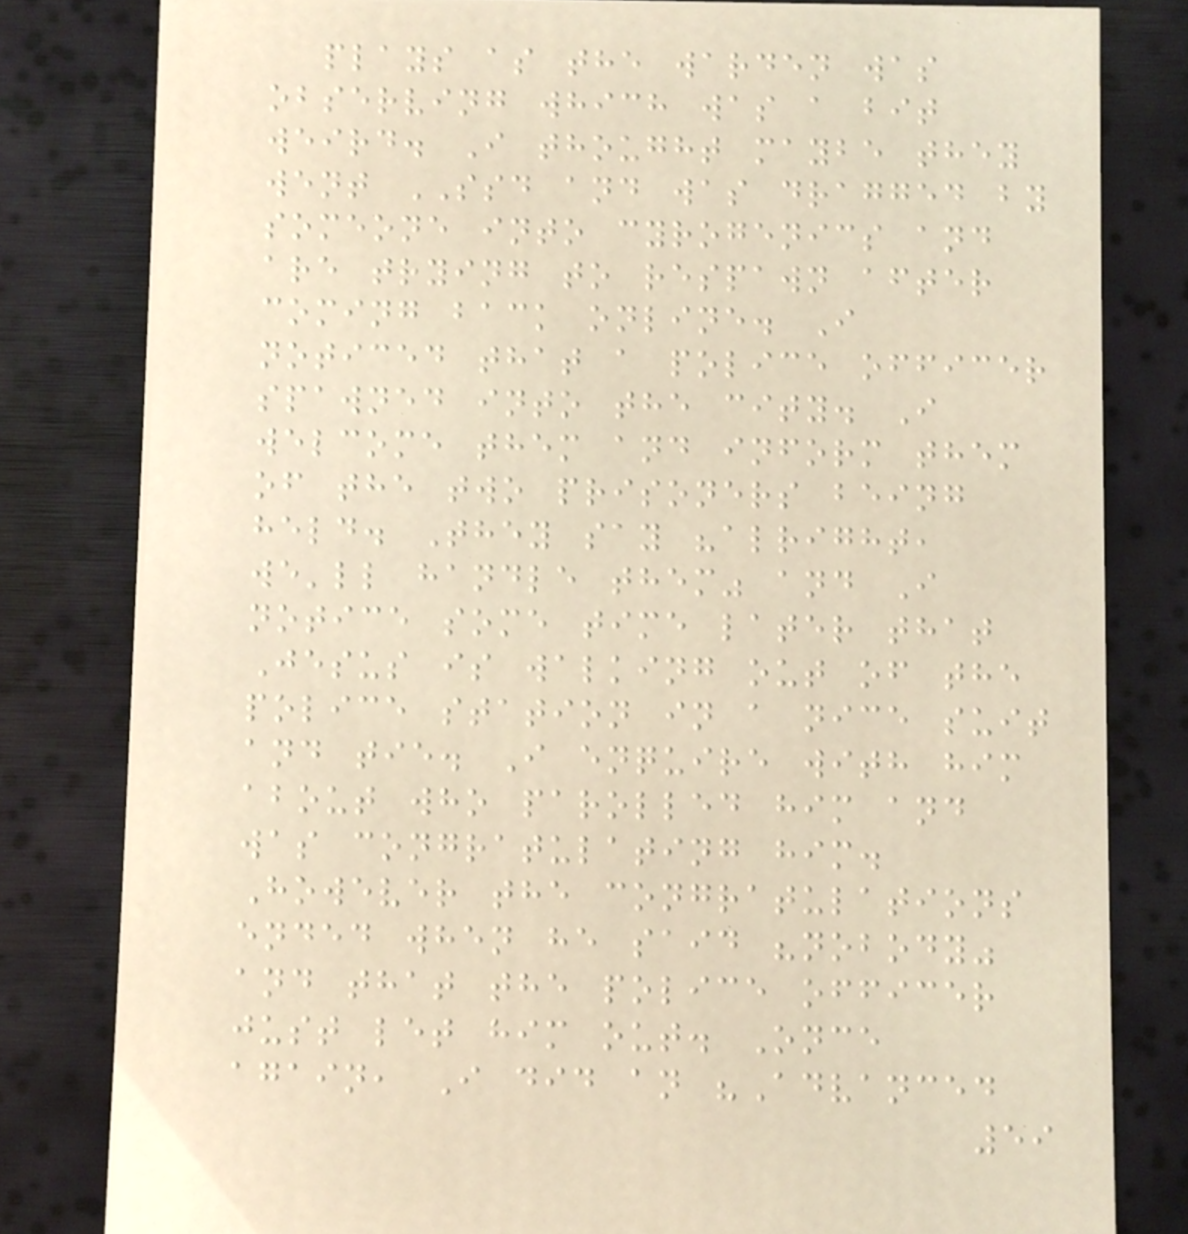plays as the warden was
observing which was a bit
weird. I thought maybe they
went SSD and was dragged by
someone into cyrogenics and
are trying to respawn after
coming back online. I
noticed that a police officer
spawned into the city. I
welcome them and inform them
of the two prisoners being
held. They say "alright,
we'll handle them" and I
notice some time later that
Jesus is walking out of the
police station in a nice suit
and tie. I enquire with him
about who parolled him and
was congratulating him.
However the congratulations
ended when he said "nobody"
and that the police officer
just let him out. Once
again, I did an "Advanced
59
